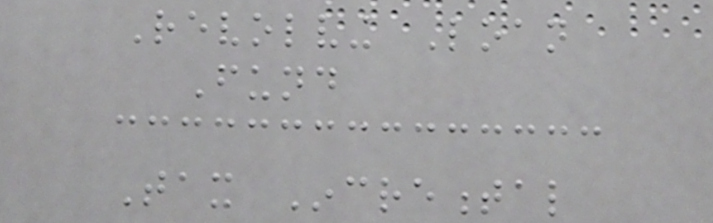Revolving Loan
Fund
Tax Incremental
